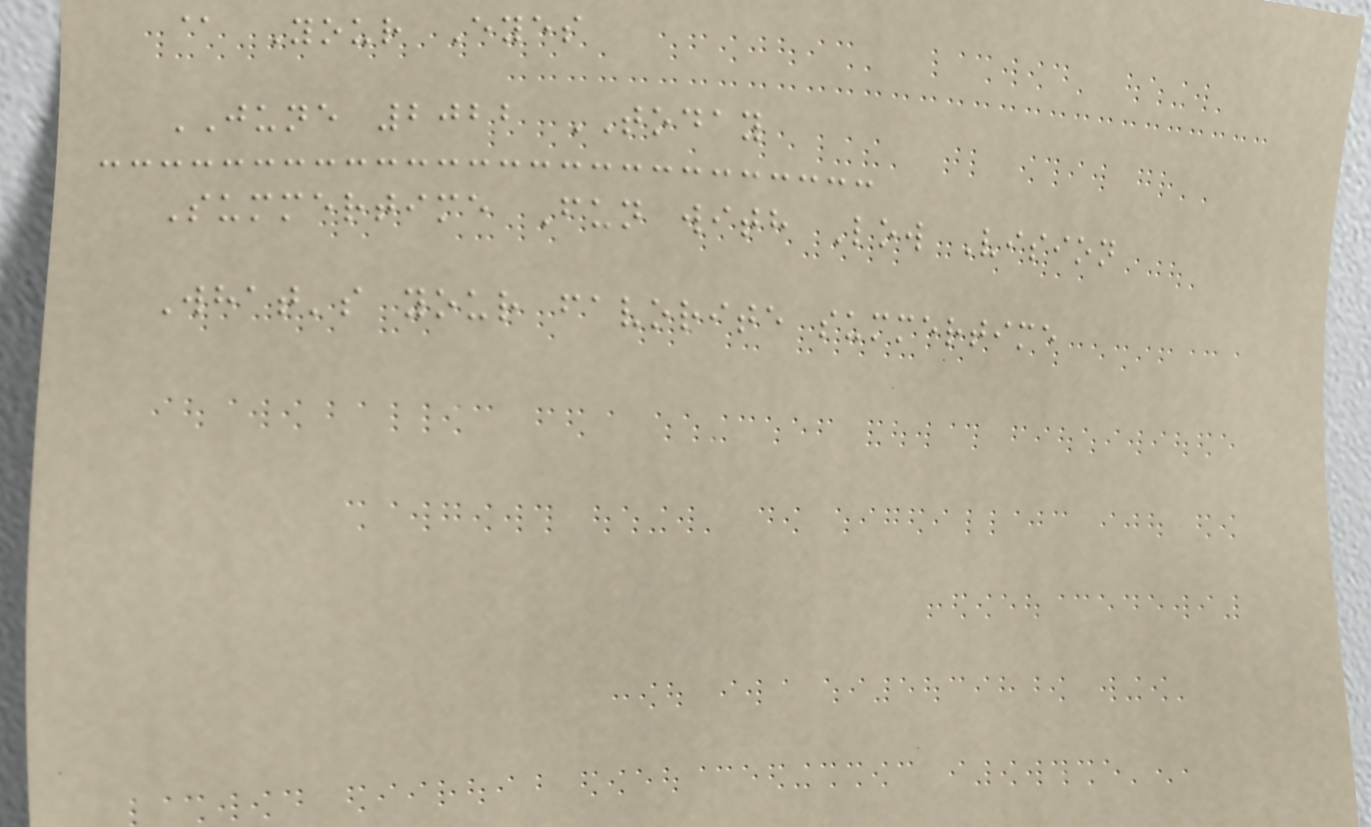@ Your Eyes
JUNE 2022 TODAY
Summertime Fun with Low Vision
What's your favorite summertime
